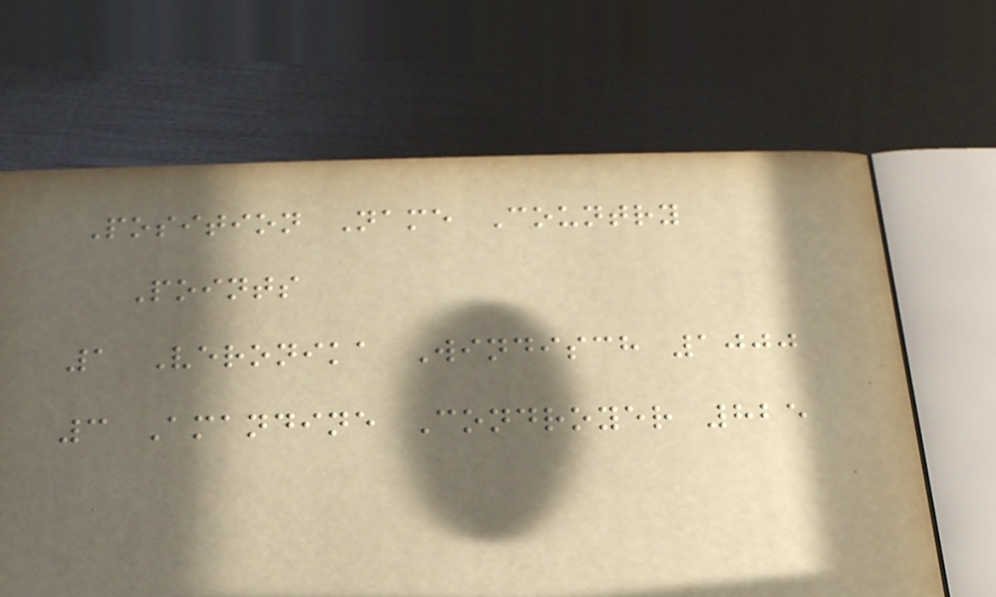Position Name Country
Points
1 Veronika Windisch 1000
3 Amandine Condroyer 825
